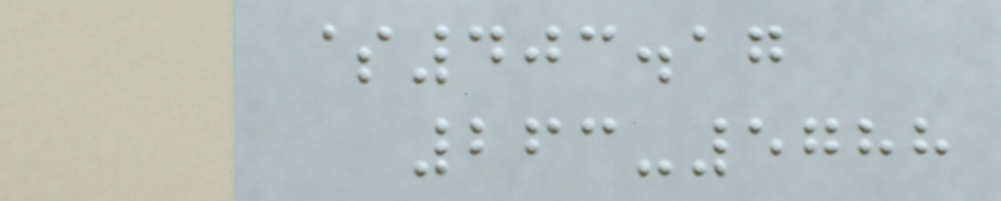$403.17
263-5788
